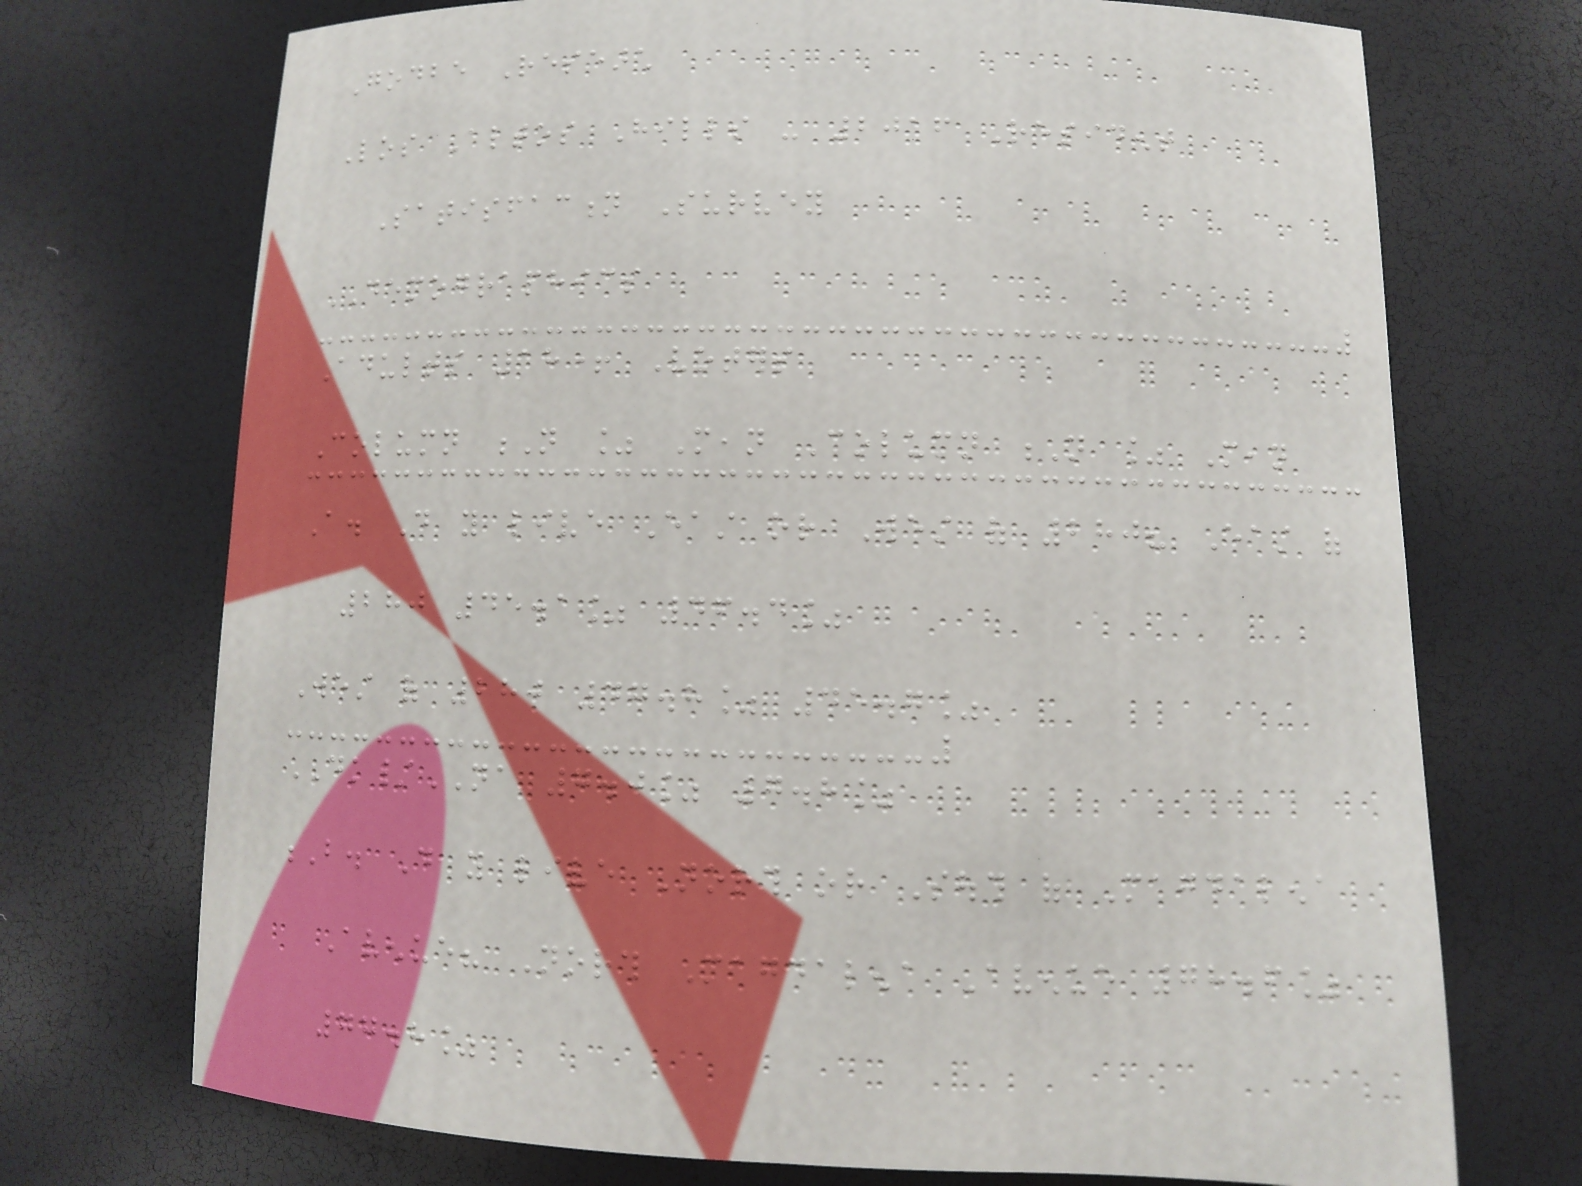Godbe Research
Los Altos Hills - 2016 Resident
Satisfaction Survey
DEMOGRAPHICS
Adults 18+ Voters
Column N % Mean Column N % Mean
A. Do you live East or West of 280? East of
280 45.1% 46.4%
West of 280 47.8% 45.7%
DK/NA 7.0% 7.8%
B. Do you live North or South of Magdalena
Avenue? North Magdalena Avenue 78.6%
77.8%
